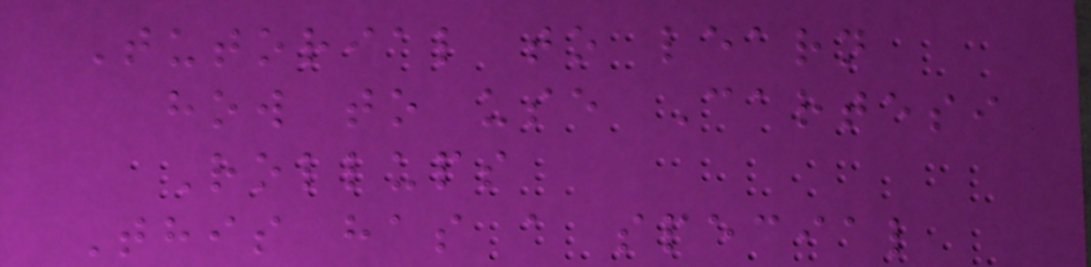Tutorial to learn
how to use Cartesi
Rollups
This has a special
